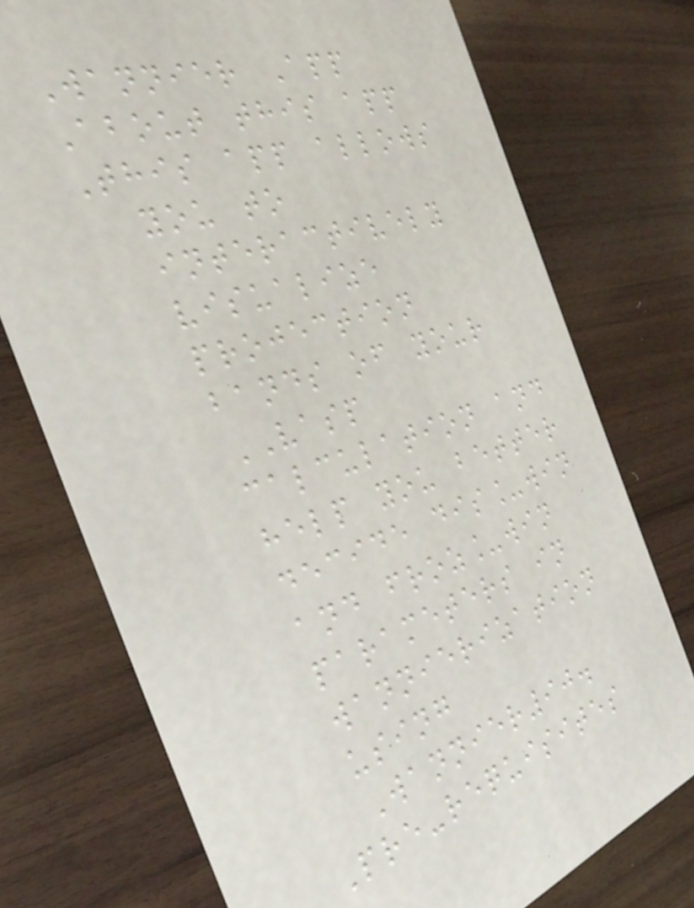Wannier App
About this app
This app allows
you to
interactively
visualize
projection
bands of your
VASP
calculation and
help you better
decide dis_win
and froz_win
parameters in
wannierization
using
Wannier90.
Pre-requisites
